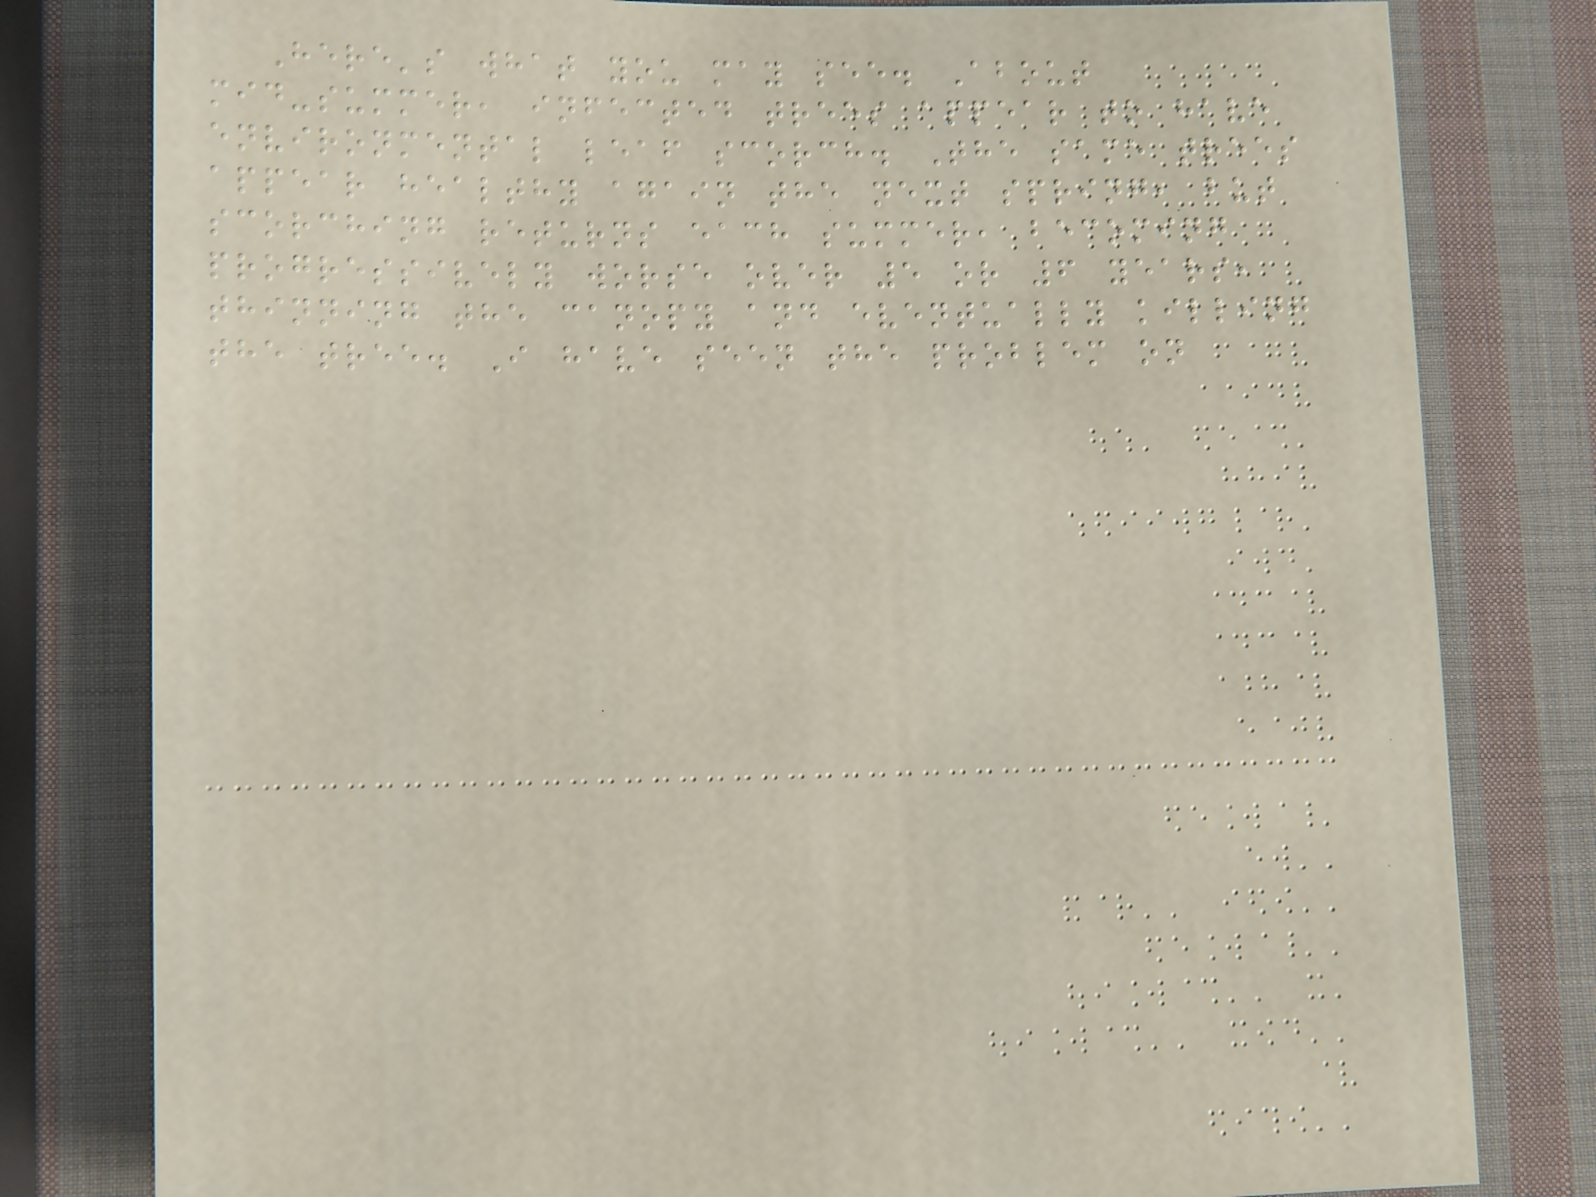Here's what you may see. About
mid-summer, infected trees appear to have
environmental leaf scorch. The same trees
appear healthy again the next spring, but
scorching returns each summer, becoming
progressively worse over 5 or 6 years,
thinning the canopy and eventually killing
the tree. I have seen the problem on
